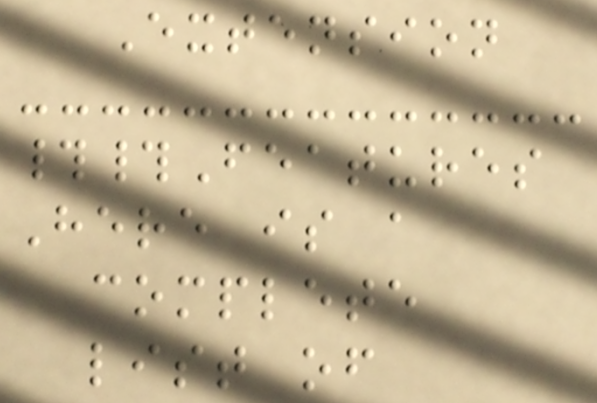Extension
##Features
Here is a
complete
list of
